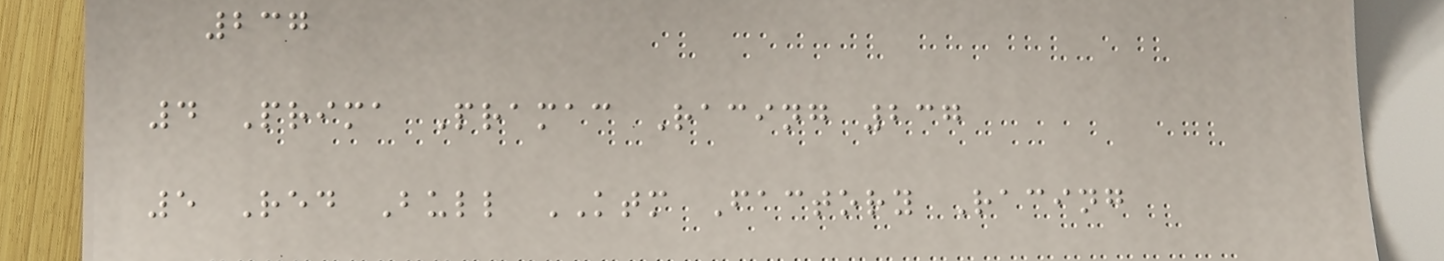237
4 Prima Pramac Racing 237
5 Red Bull KTM Factory Racing
